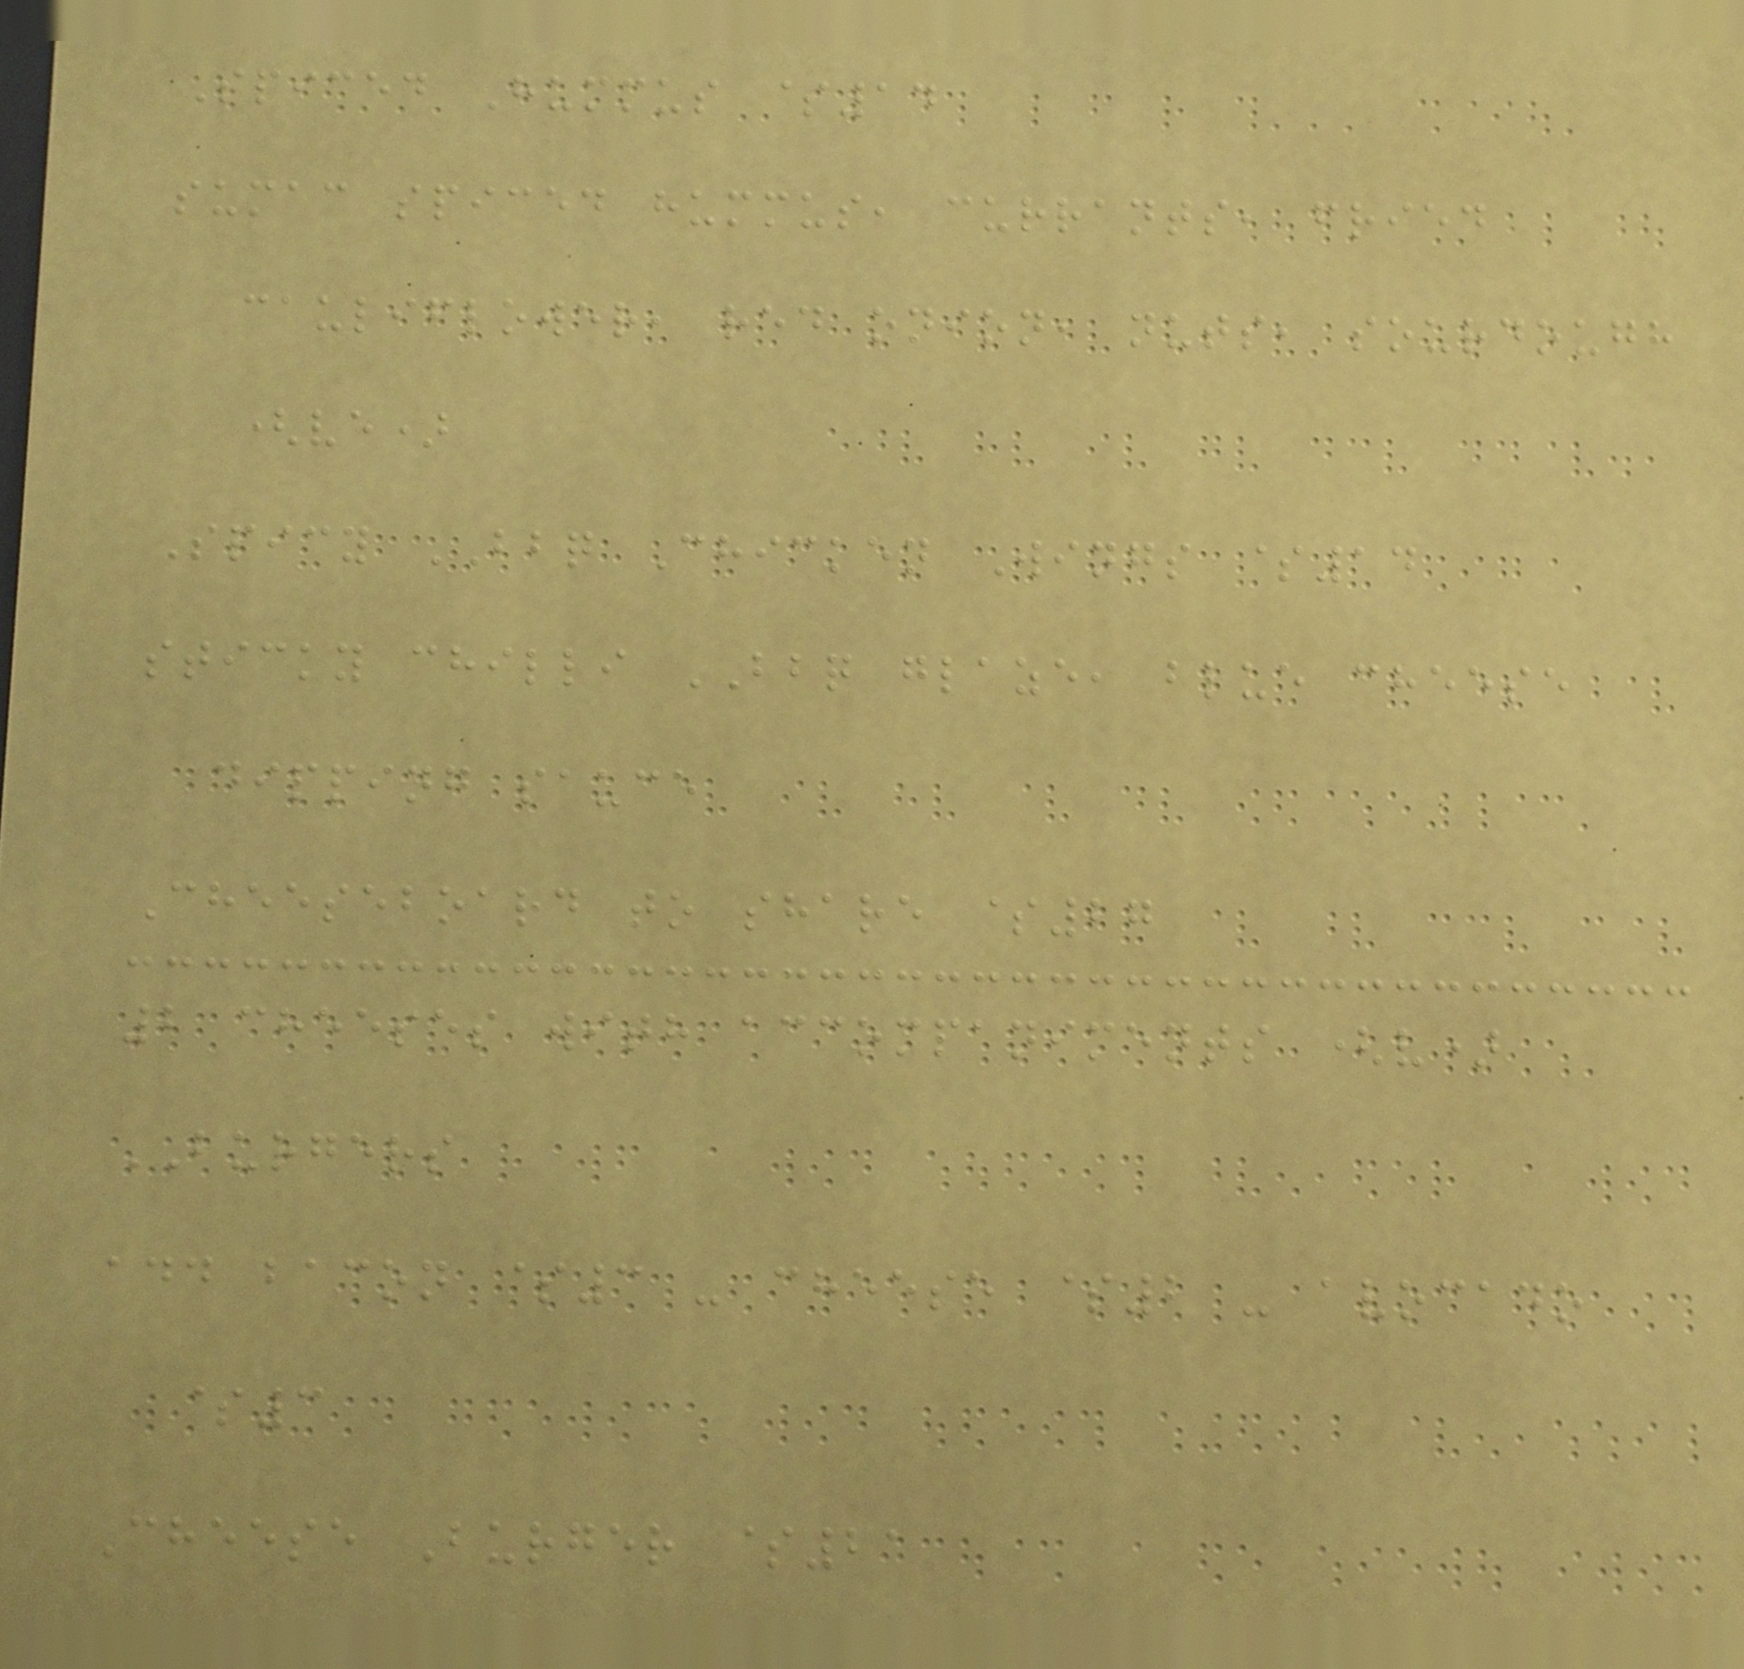Spiced Hummus $14
sumac spiced hummus, currants, fried
cauliflower, red onion, nuts, sourdough
(ve)
Spicy BBQ Chicken Wings $14
sticky chilli BBQ glaze, blue cheese
dipping sauce
Cheeseboard to share $27
2 cheeses with accompaniments (v)
BURGERS
add bacon $3 - cheese $2 - avocado
$3
Cheese Burger $21
